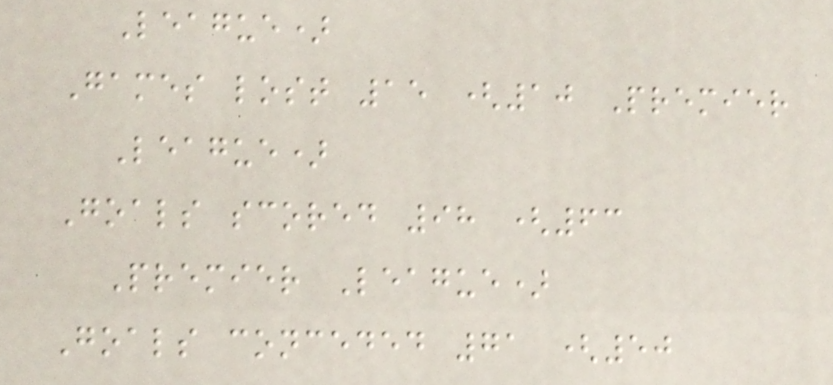League)
Games lost 15 (10 Premier
League)
Goals scored 98 (63
Premier League)
Goals conceded 71 (50
